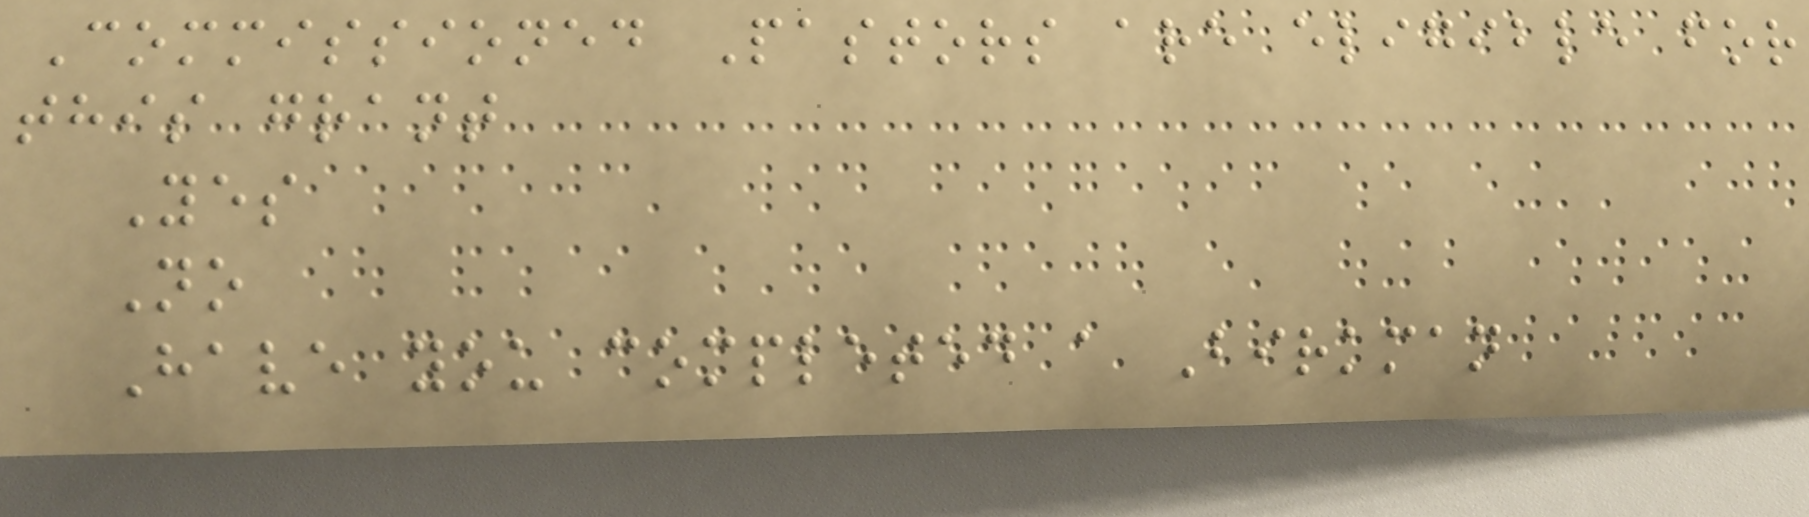Commissioned Pastors are eligible for
this grant
Yes
No
Have you completed a Birkman
